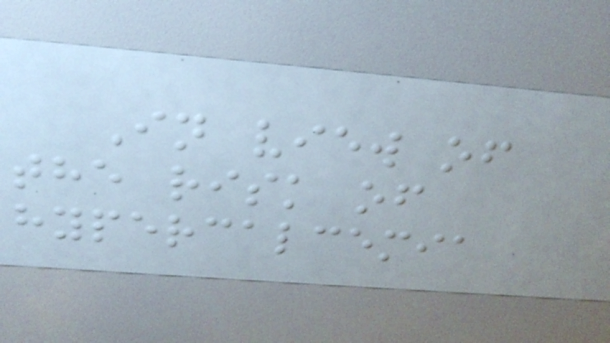In view of
the risk of
hypercalcemia
